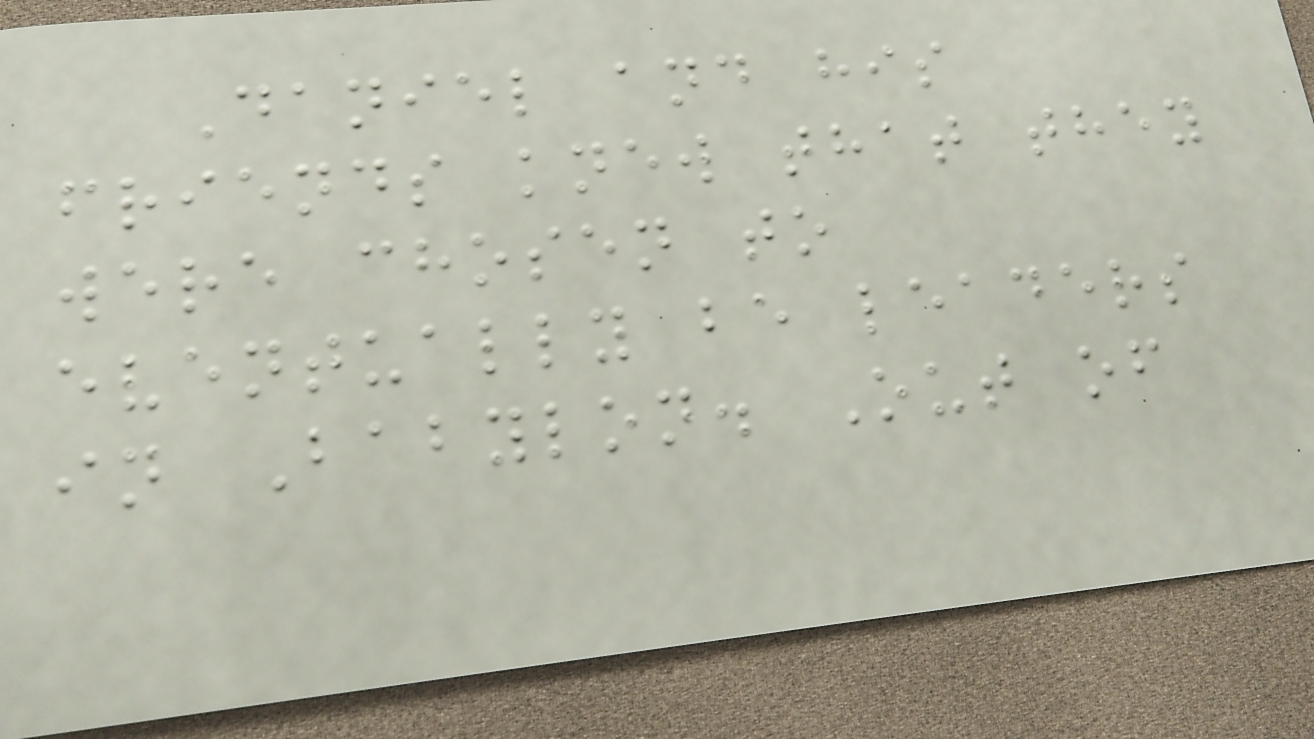Daniel and his
friends knew that they
were chosen to
eventually be leaders
in Babylon. Out of
